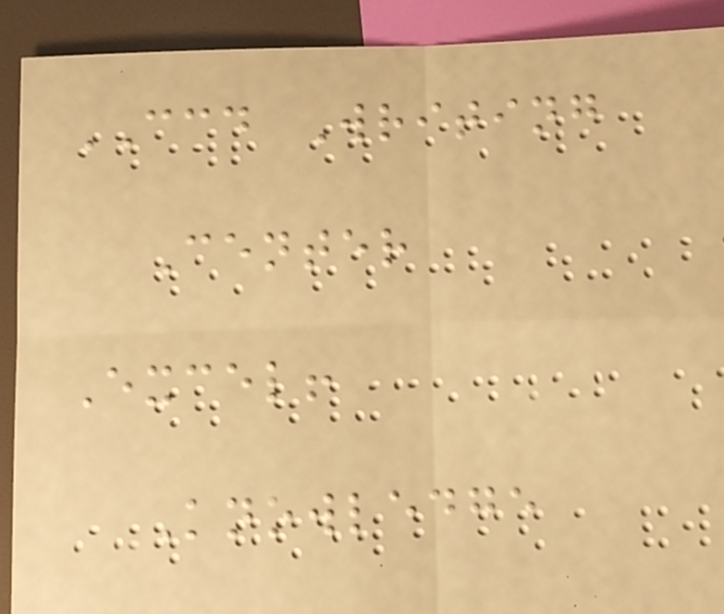CCD Writing
Center
Excel!
Knowledge
